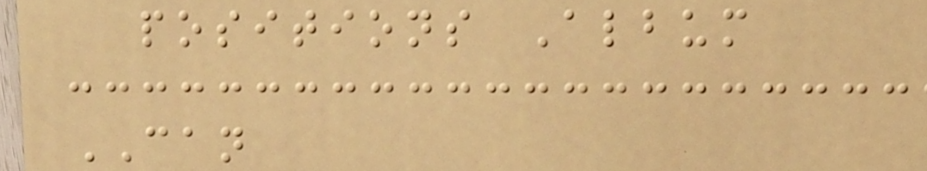positions Album
CAN
